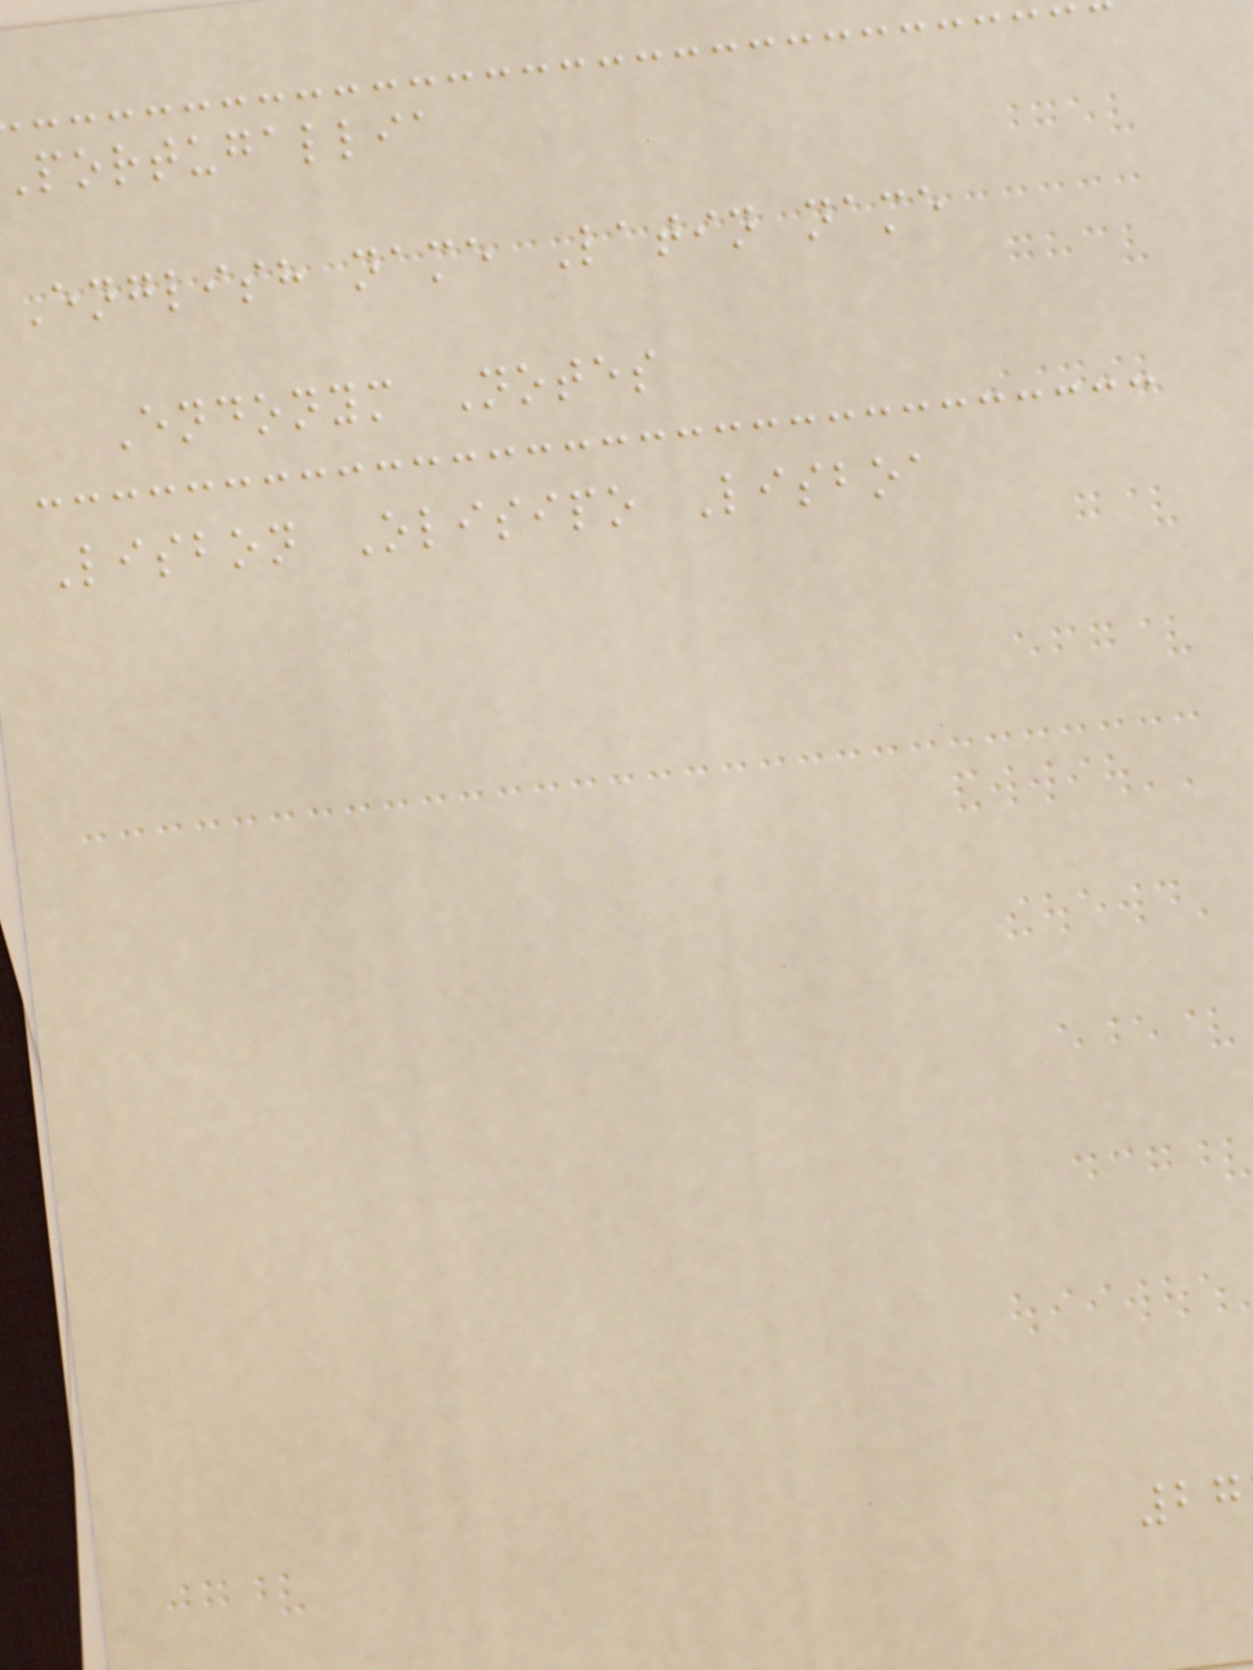portugallia
English name Latin name
Endonym Notes
Lisbon Olisipo Lisboa
